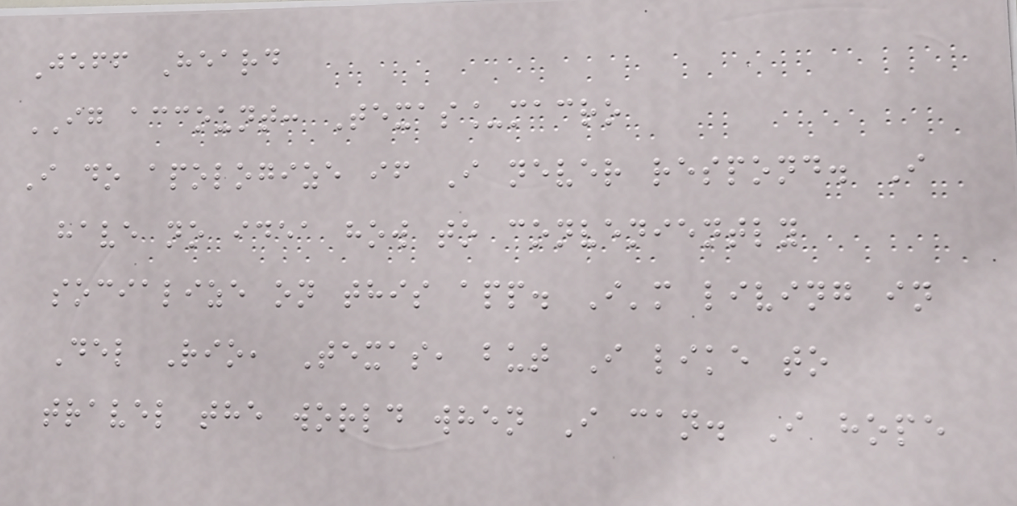Jeff Heard
IG account: Texas_macro
I do apologize if I never respond. I
have no idea how to conveniently
socialize on this app. I'm living in
Del Rio, Texas, but I like to
travel the world when I can. I hope
